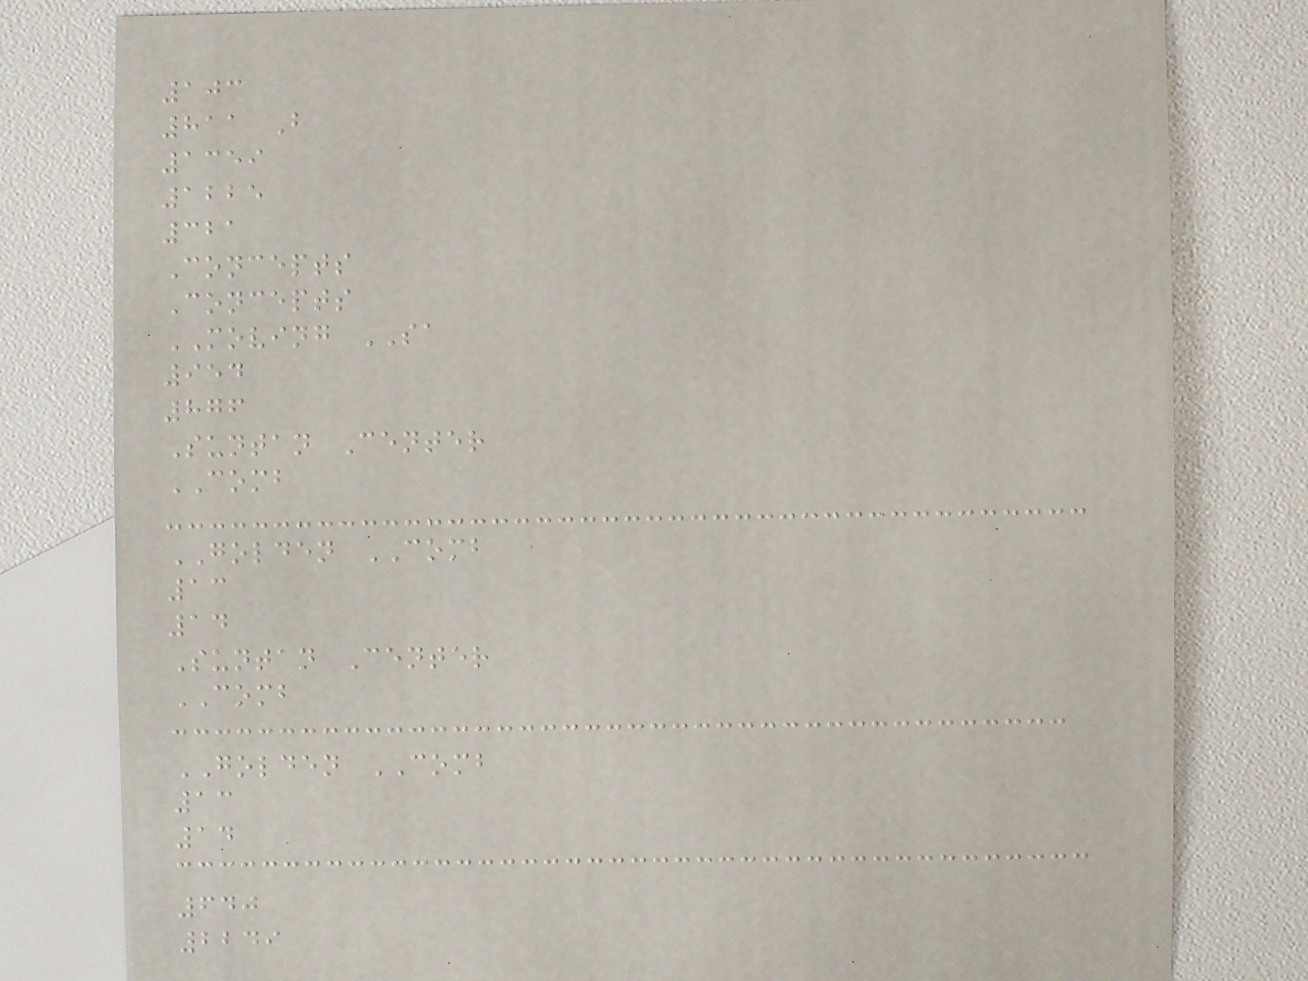103
811 B
1359
1225
321
Concepts
Concepts
MOVING SA
954
876
Suntan Center
COMB
GOLDEN COMB
13
14
Suntan Center
COMB
GOLDEN COMB
13
14
640
2249
